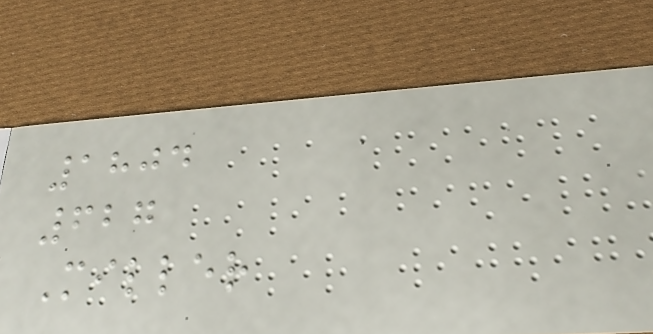1804
627
Miller
